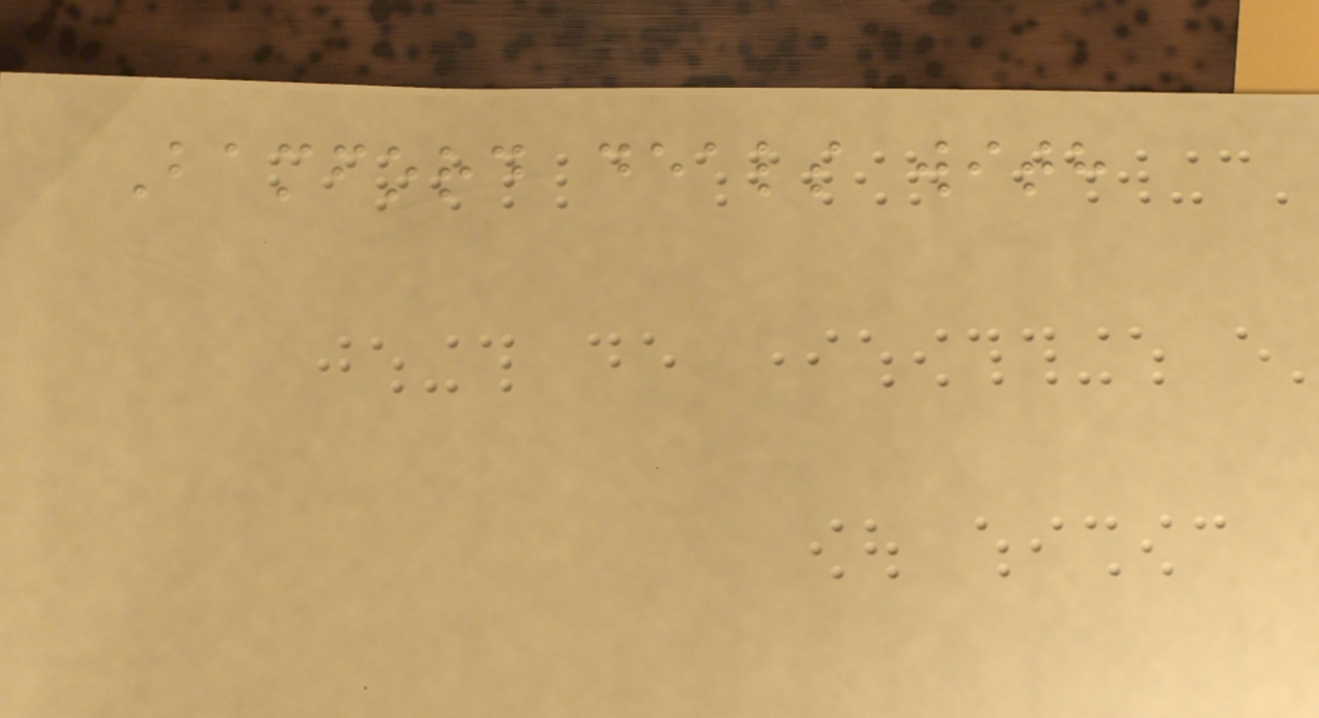Bamford deals with
